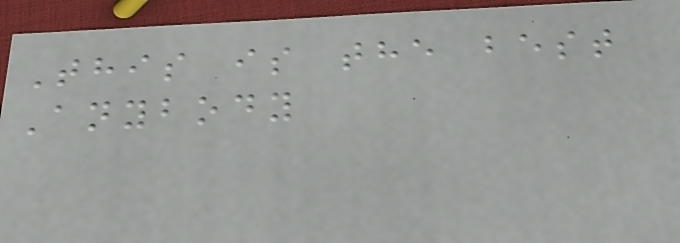This is the best
Anybody
